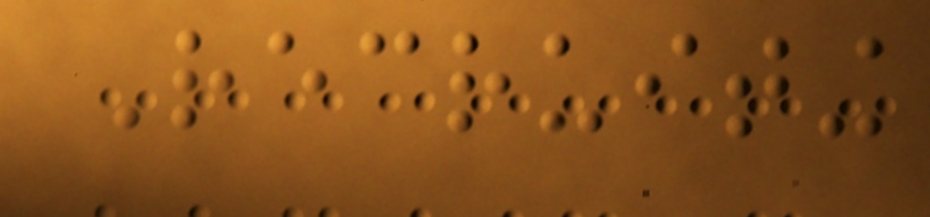Recruiting
